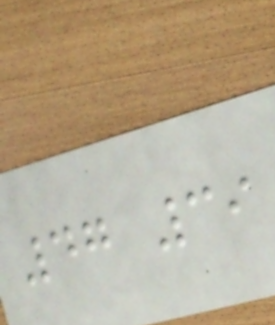47 39
